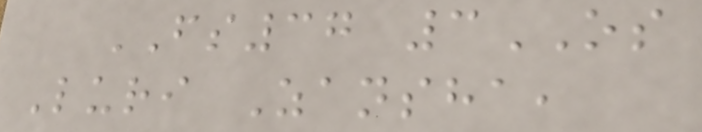FS37 3OS
Luri Zansha,
